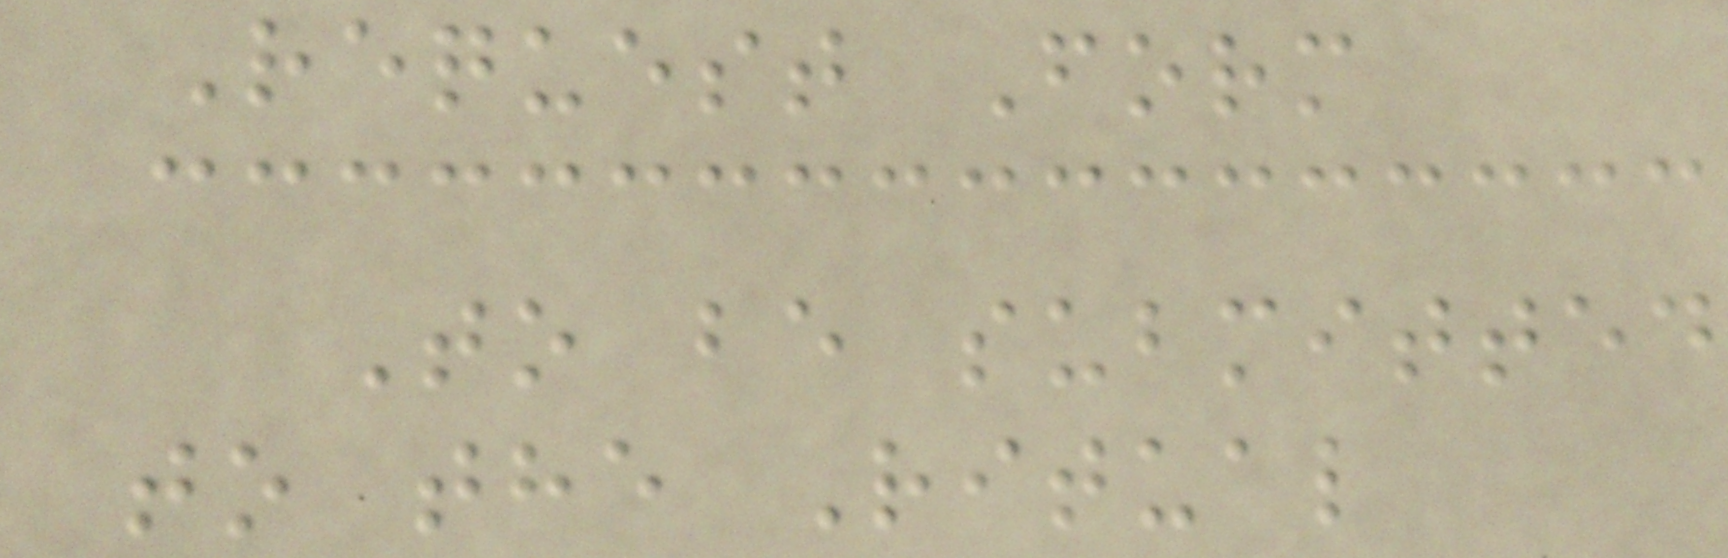Request Form
To be submitted
to the Ritual
